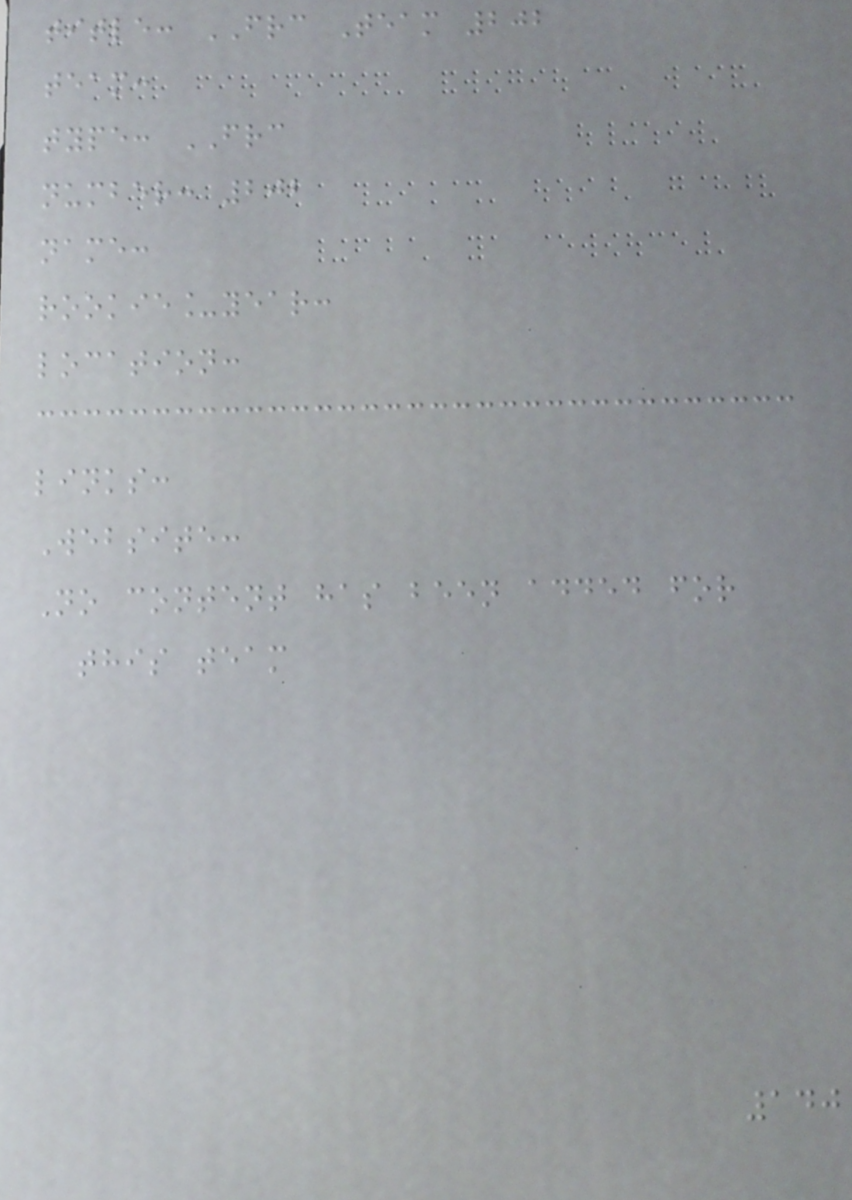title: FRC Team 202
team:
type: FRC
number: 202
name:
rookie_year:
location:
links:
Website:
No content has been added for
this team
140
